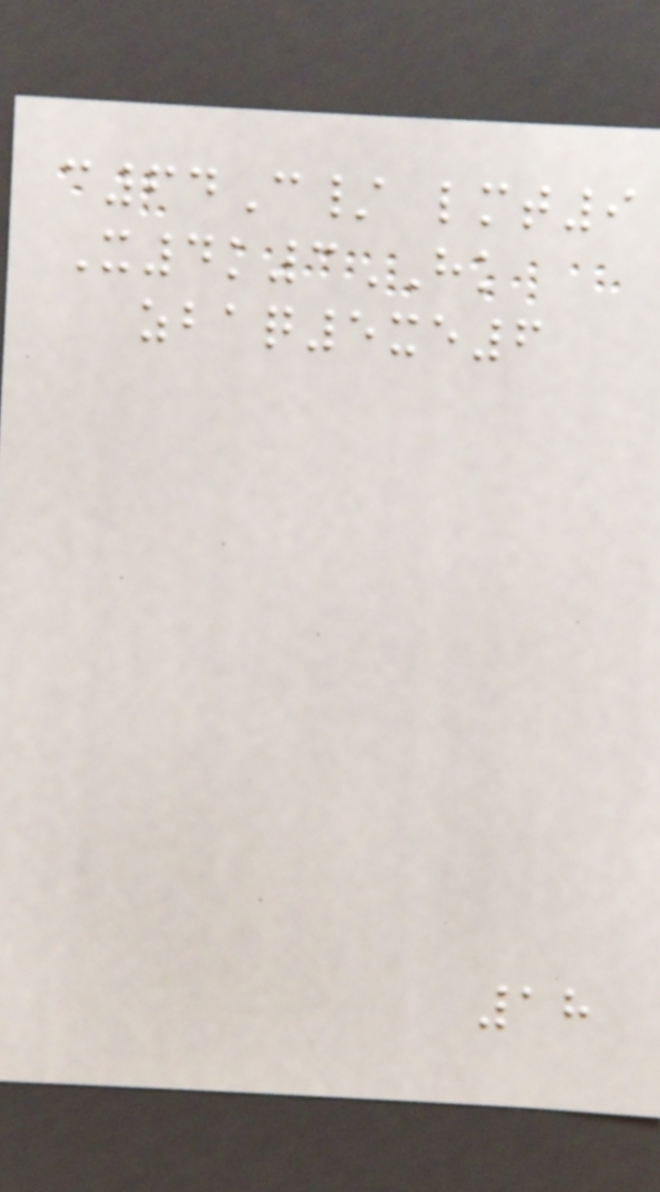c64C/ lmt9
X4k3HK
zbaq5xe6
18
